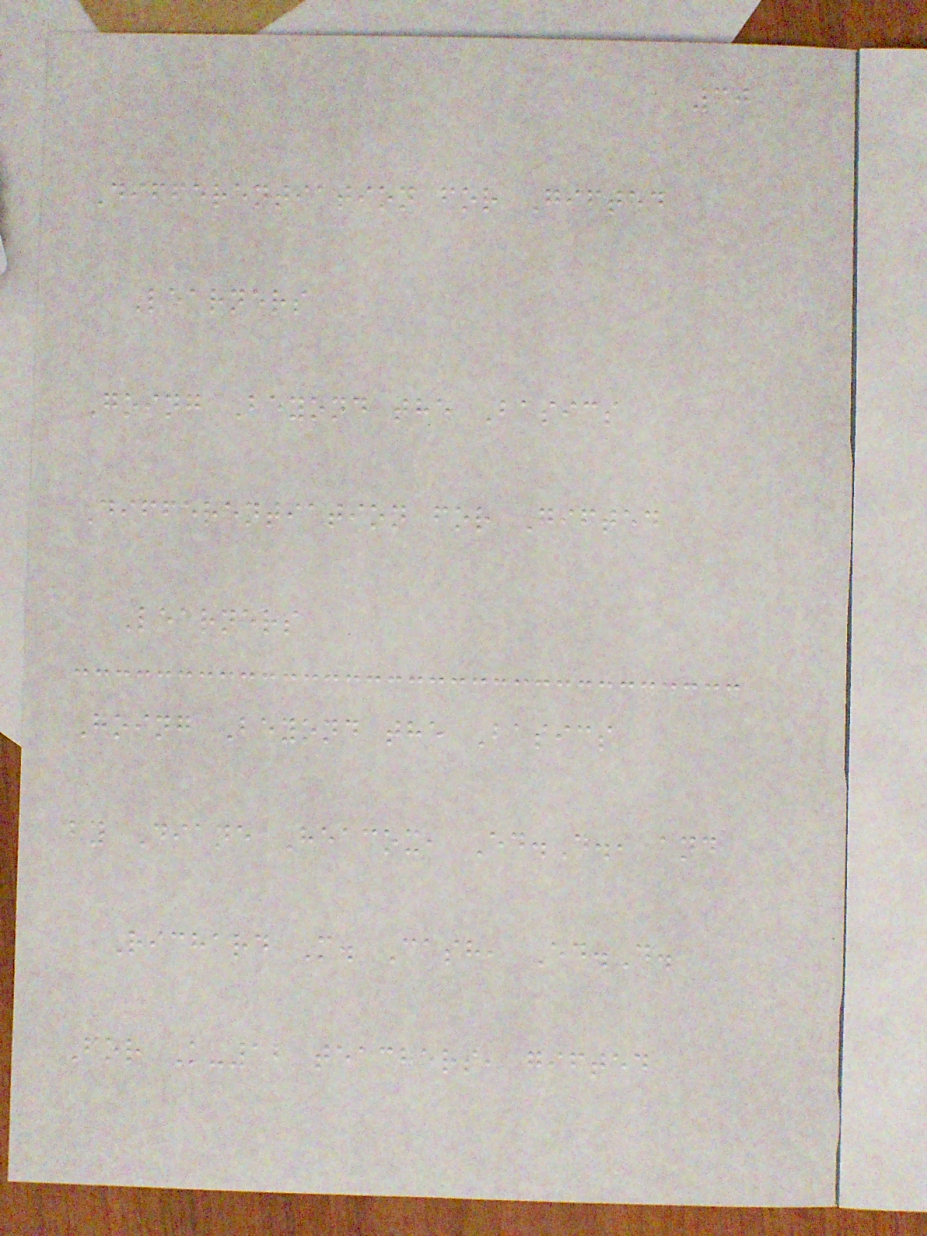30
Differentiation for Gifted
Learners
Going Beyond the Basics
Differentiation for Gifted
Learners
Going Beyond the Basics
by Diane Heacox, Ed.D., and
Richard M. Cash, Ed.D.
For K-12 teachers, gifted
